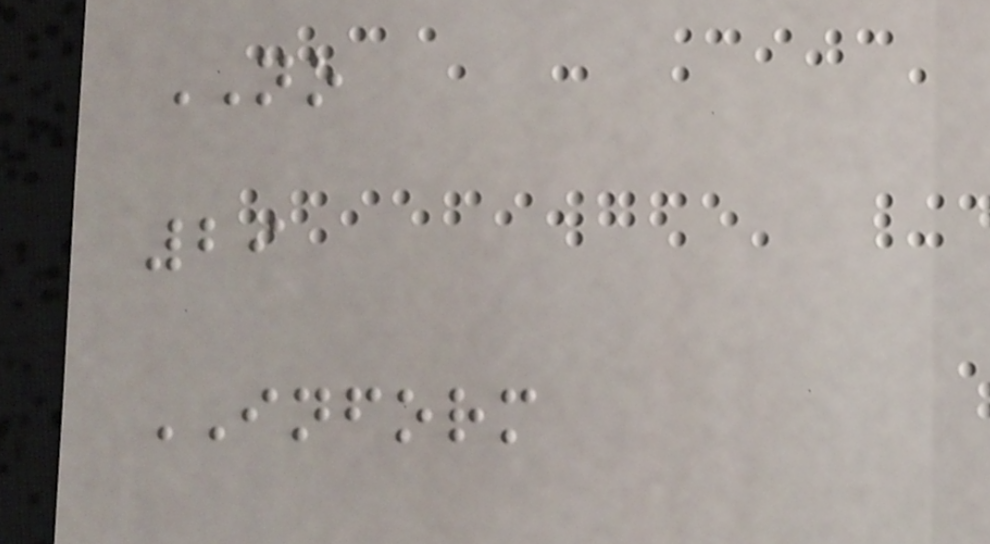NO
29
INFORM
